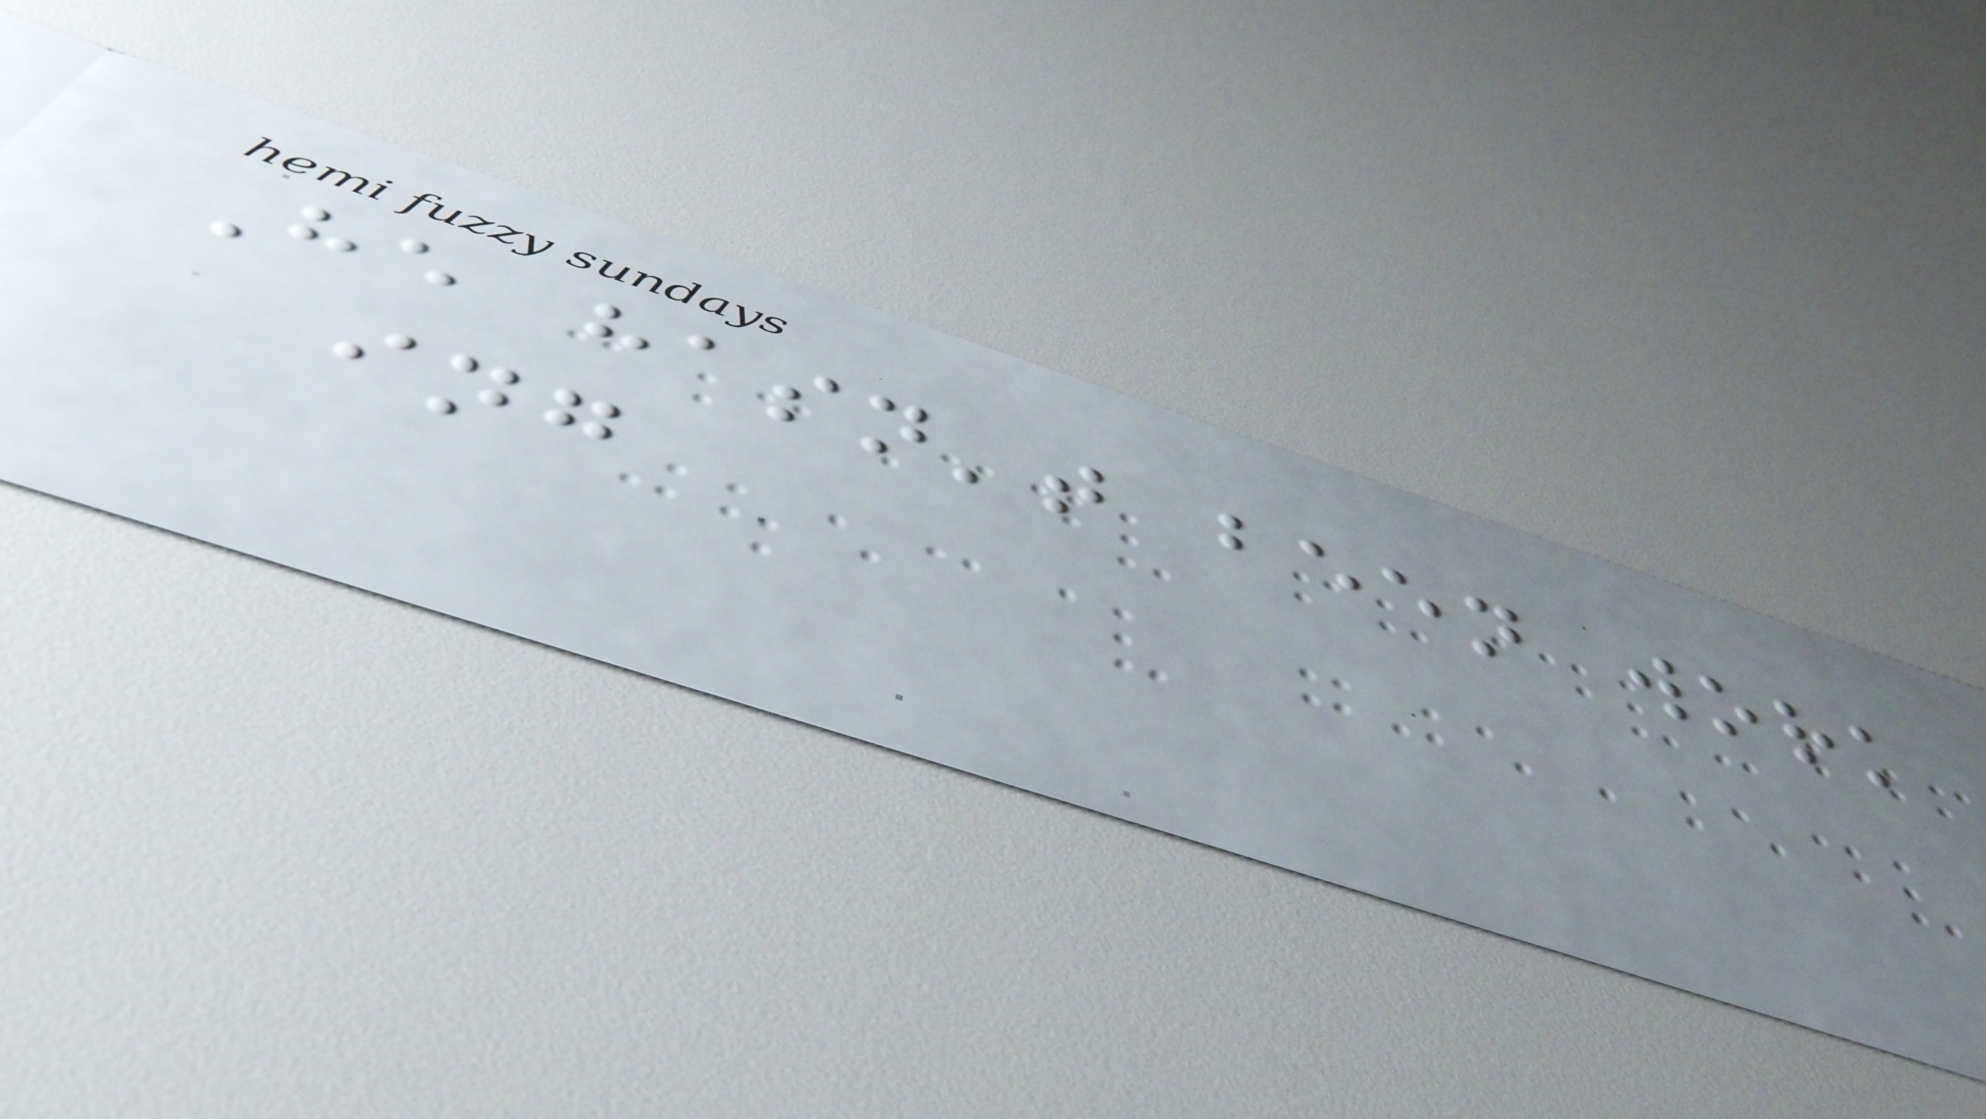He hasn't been work
ing
